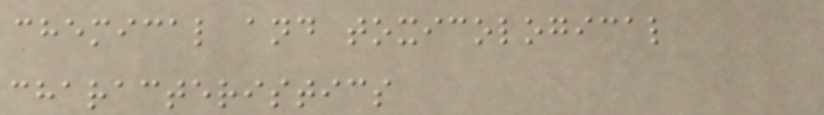chemical and toxicological
characteristics
